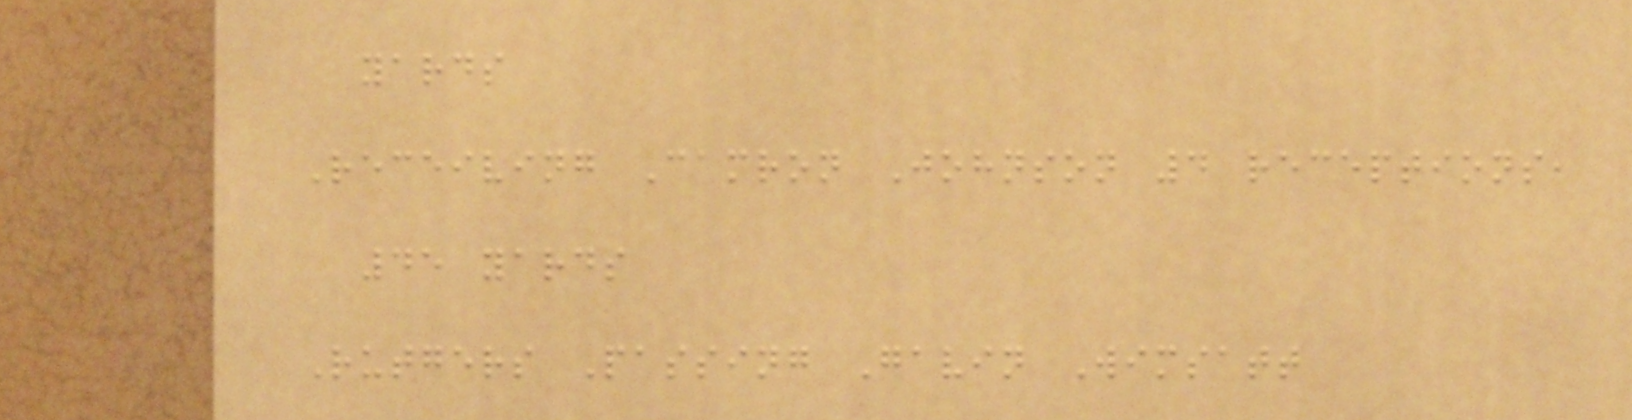yards
Receiving Camron Johnson 4 receptions,
45 yards
Rutgers Passing Gavin Wimsatt
